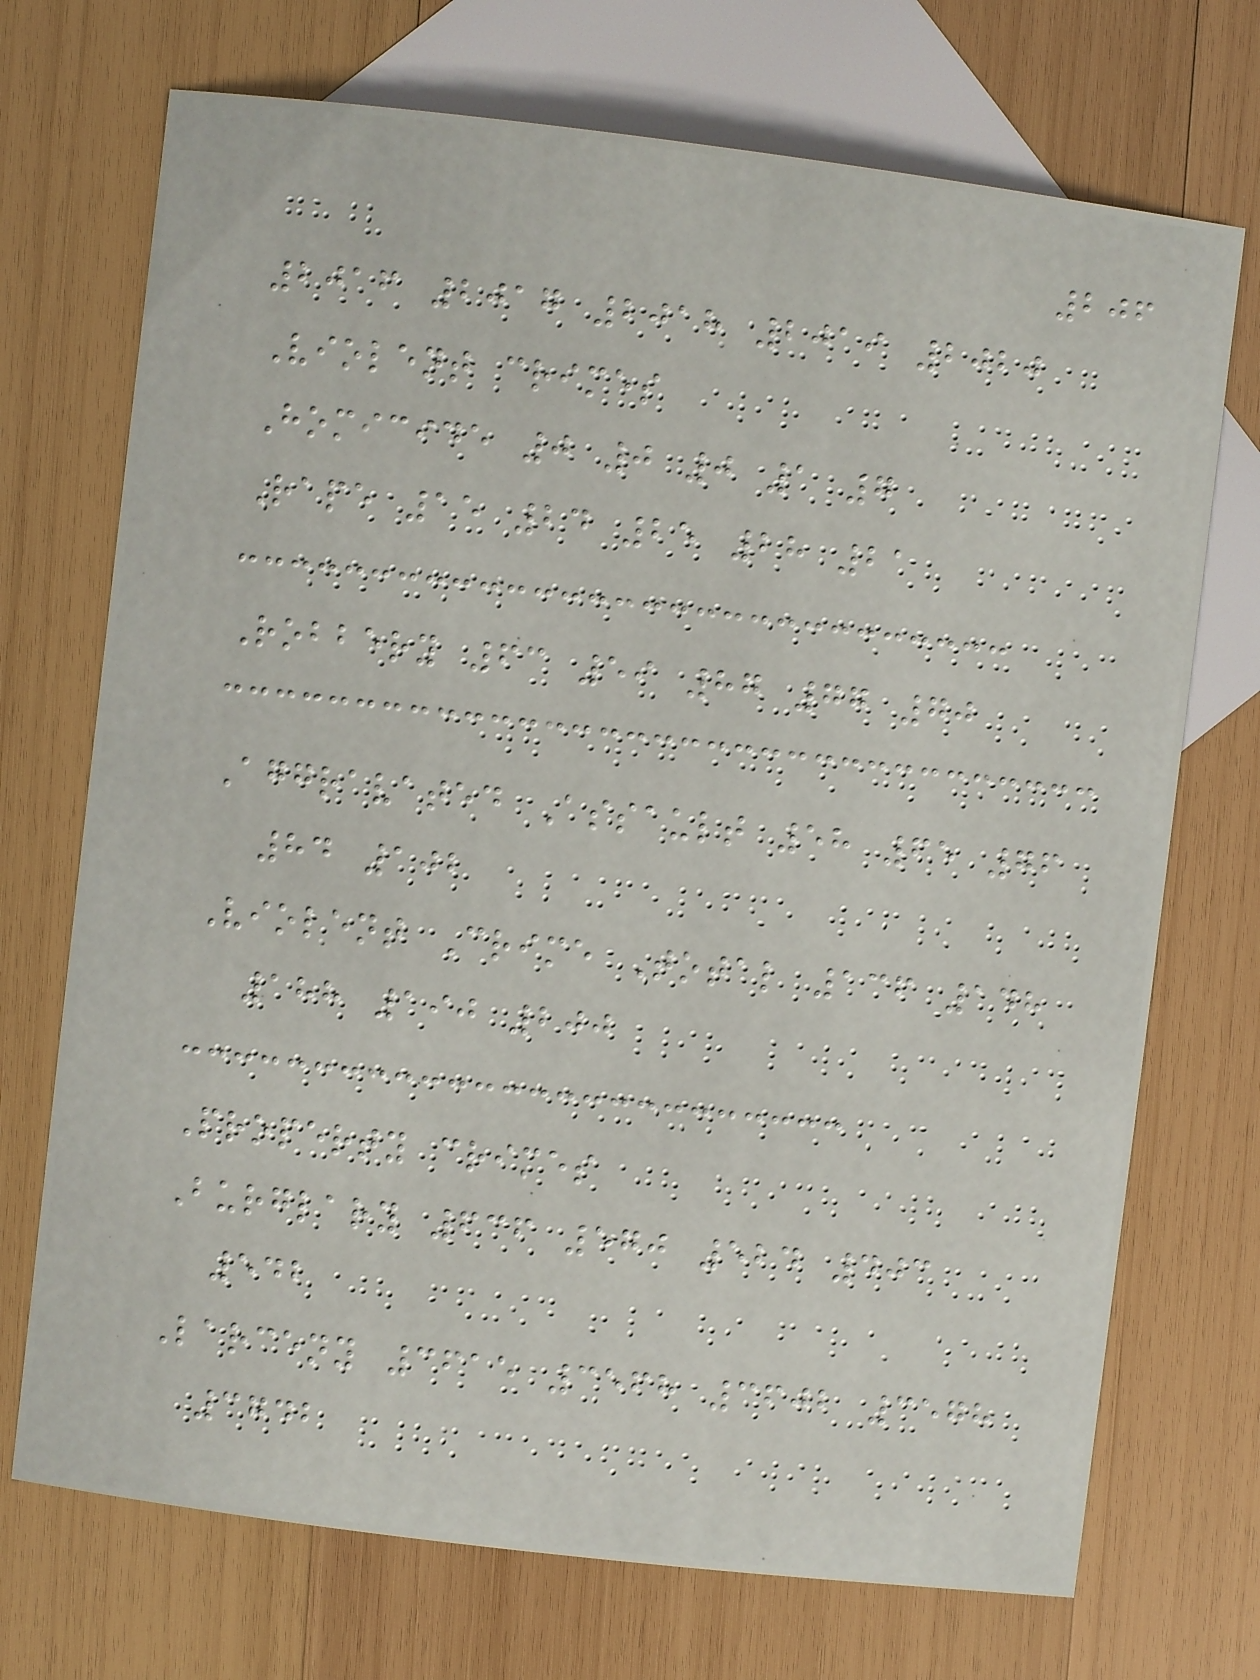206
2016 2017 2018 2019 2020
Violent crimes
Homicide 0 0 0 1 7
Rape 15 24 25 28 21
Robbery 63 59 87 77 70
Aggravated Assault 58 65 76
84 102
Violent Crime Total 136 148
188 190 200
Property crimes
Burglary 636 570 524 403
542
Larceny 3615 3568 3602 3578
3742
